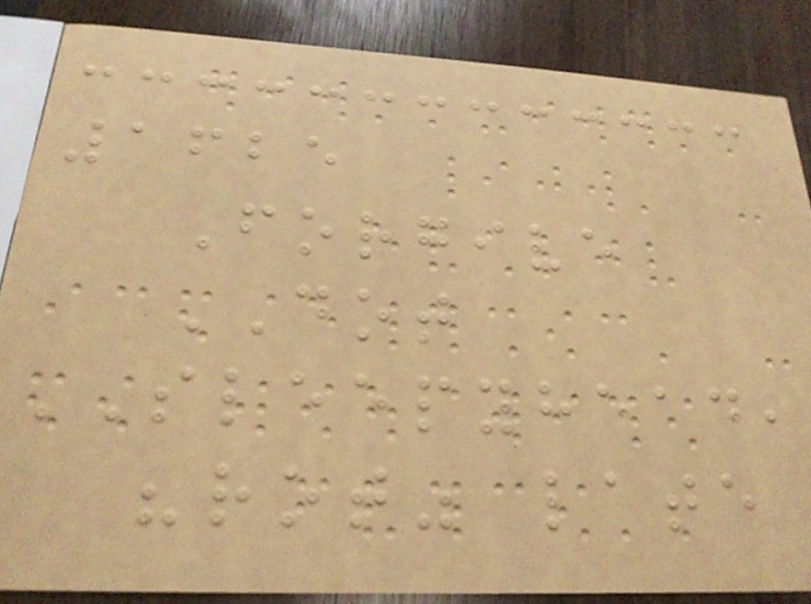1625
Forgive
DOT
SLEEPYHEAD,
"rot" late
